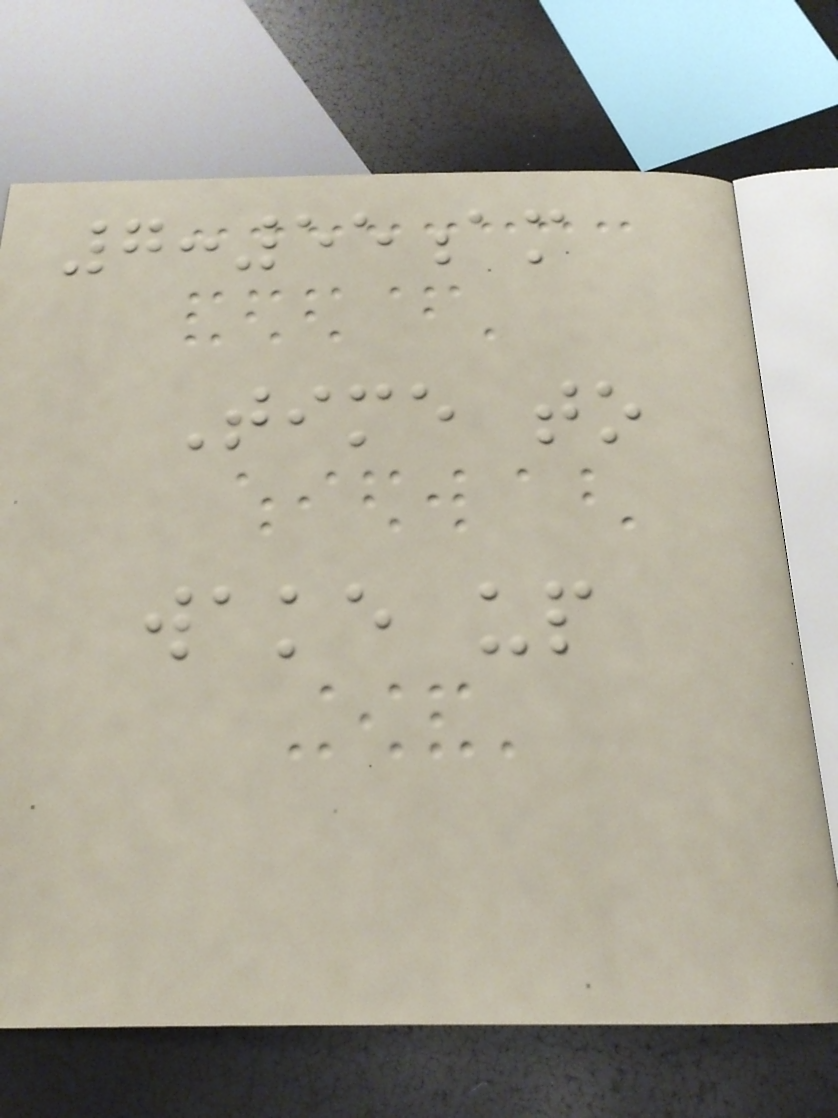7:55am
Time to
wake up
